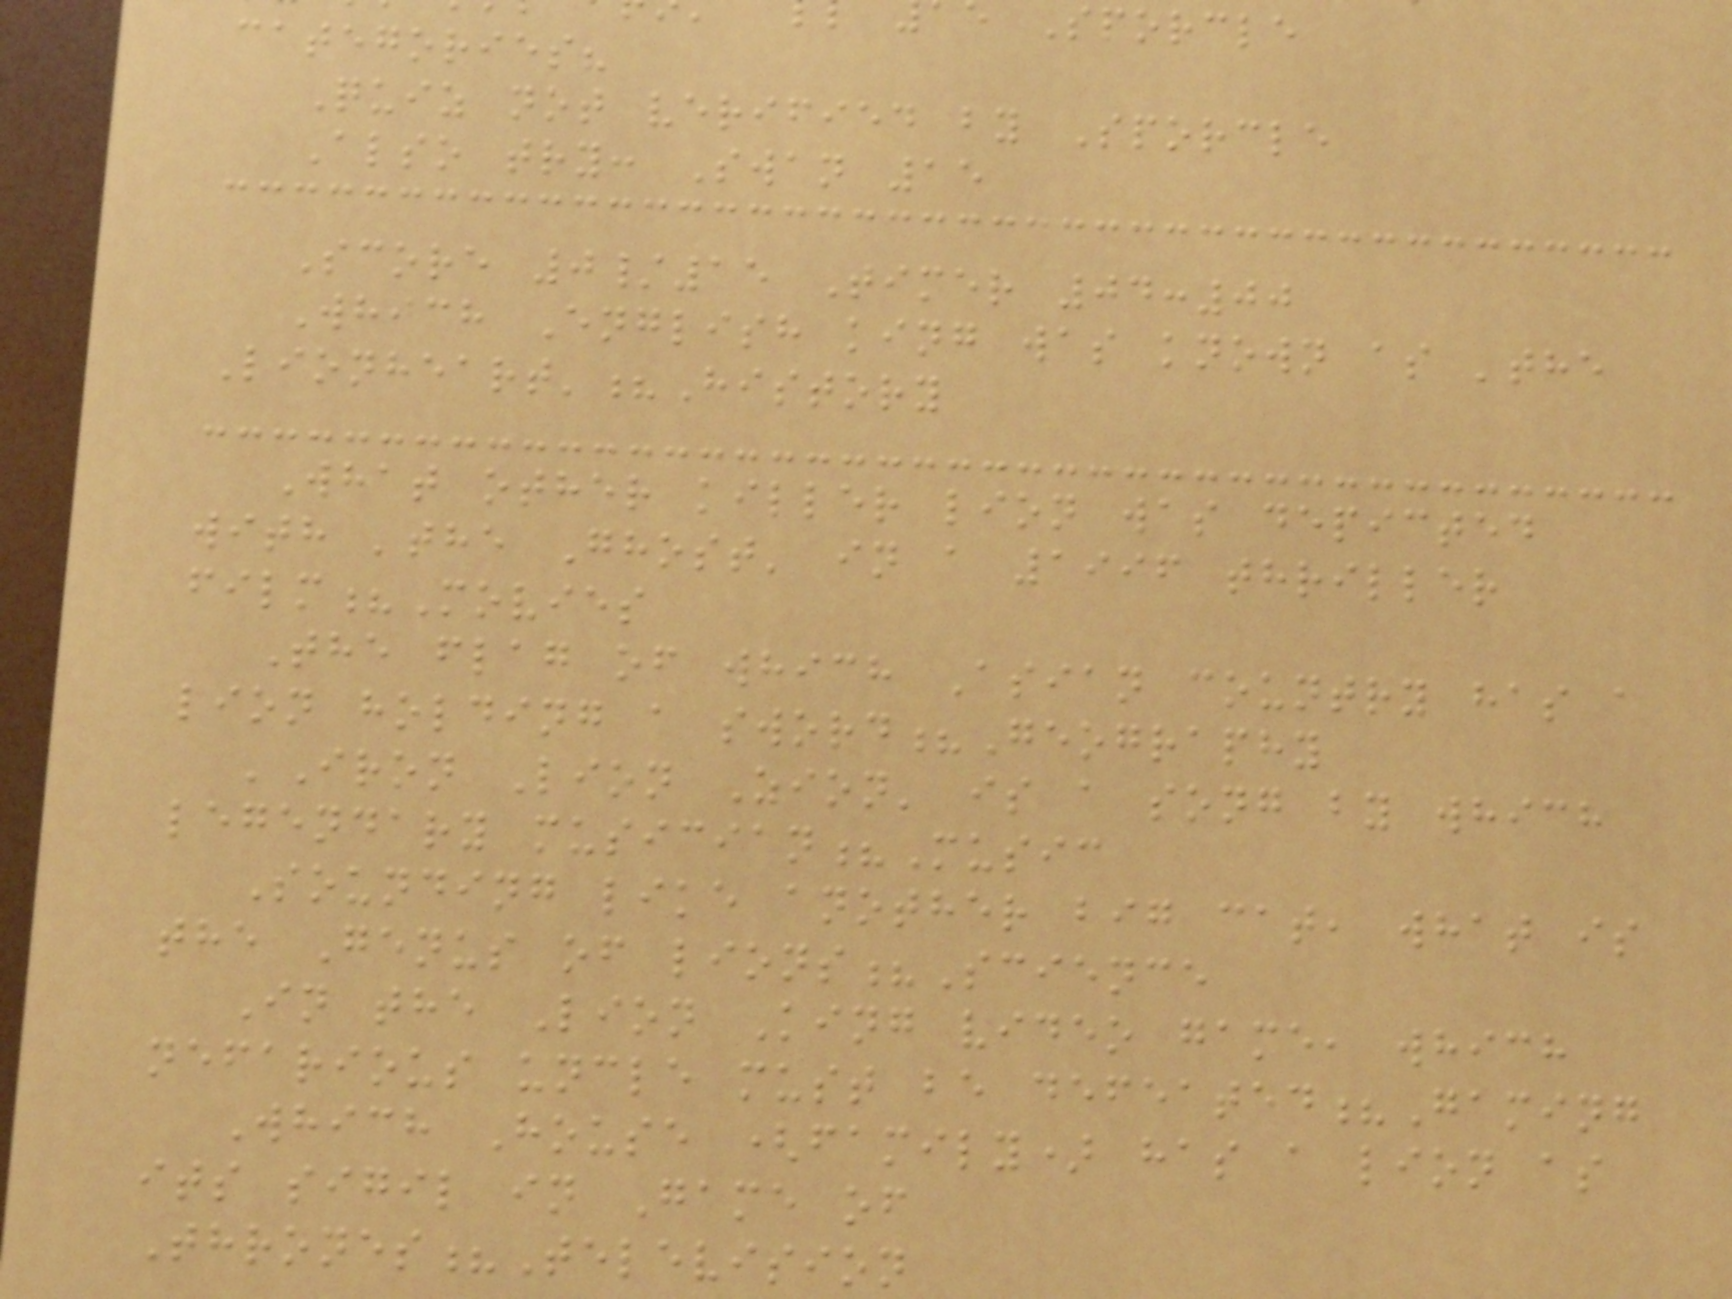Sporcle
categories?
Quiz not verified by Sporcle
Also try: Swan 15
Score 0/15 Timer 04:00
Which English king was known as 'the
Lionheart'?History
What other killer lion was depicted
with 'the Ghost' in a 1996 thriller
film?Movies
The flag of which Asian country has a
lion holding a sword?Geography
'Iron Lion Zion' is a song by which
legendary musician?Music
Sounding like another big cat, what is
the Genus of lions?Science
In the Lion King video game, which
nefarious uncle must be defeated?Gaming
Which House (family) has a lion as
its sigil in Game of
Thrones?Television
